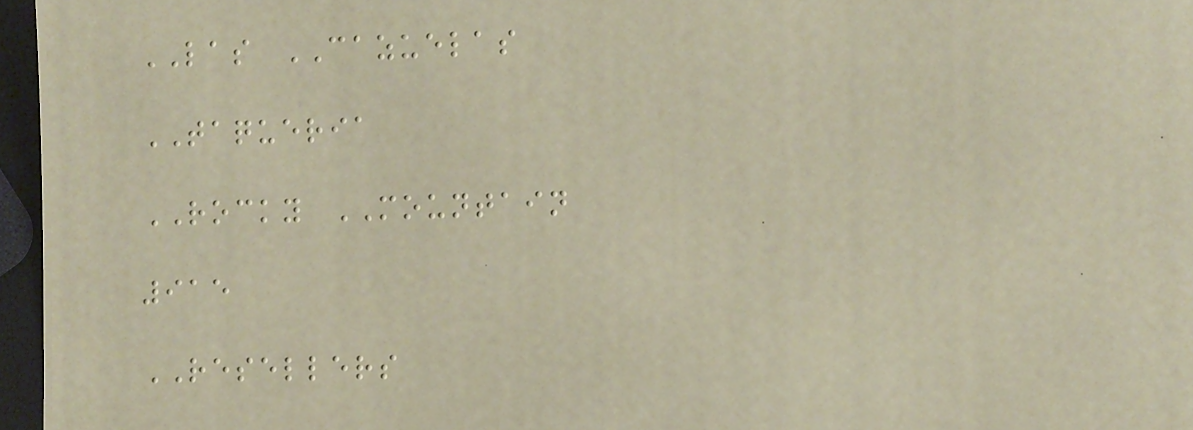LAS CAZUELAS
TAQUERIA
ROCKY MOUNTAIN
915
RESELLERS
